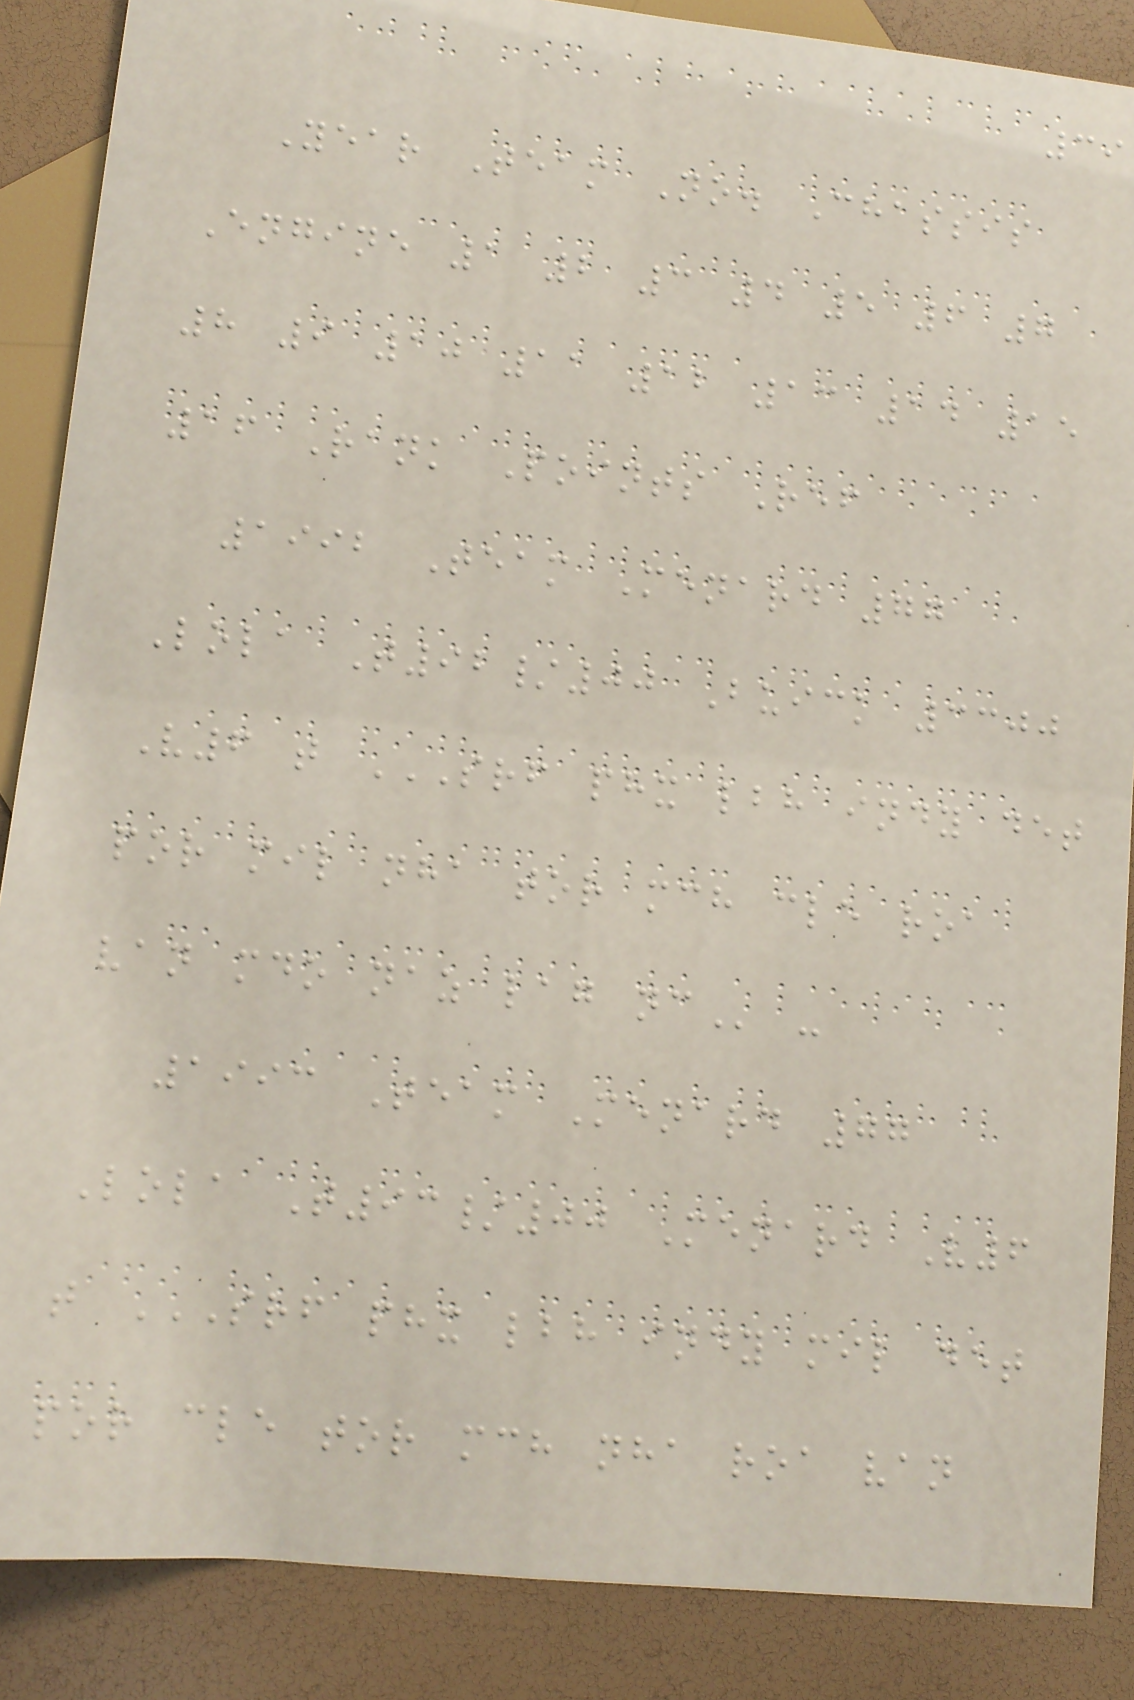39
Year Team No. Chassis
Engine 1 2 3 4 5 6 7
8 9 10 11 12 13 14 15
16 Rank Points Ref
1992 Team Menard 77
Lola T92/00 Buick 3300
V6 t SRF PHX LBH INDY DET
POR MIL NHA TOR MCH CLE ROA
VAN MDO NAZ LAG NC -
1993 Team Menard 77
Lola T93/00 Menard V6
t SRF PHX LBH INDY MIL DET
POR CLE TOR MCH NHA ROA VAN
